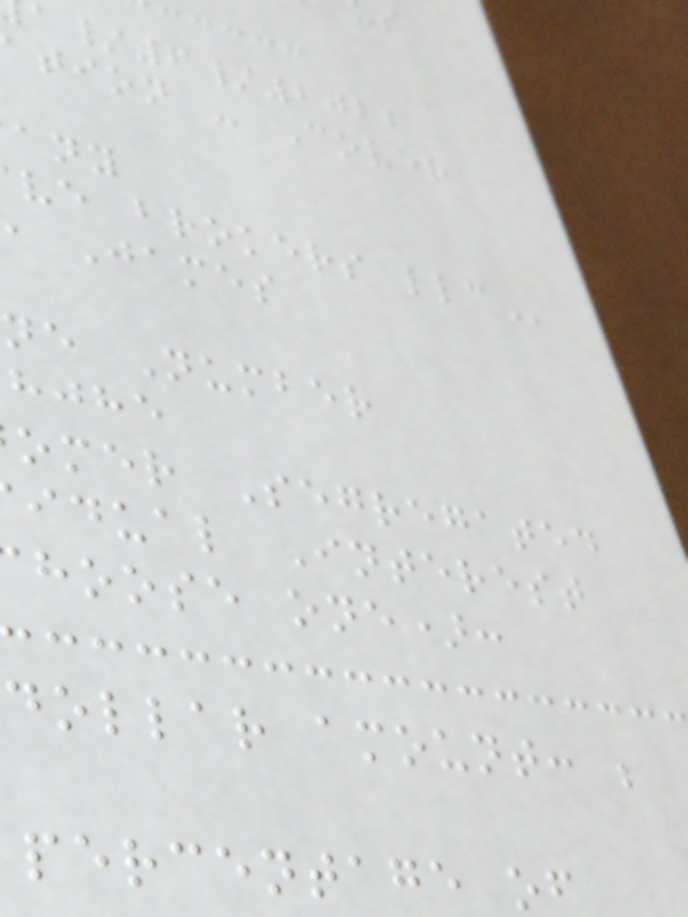/6/2022
tion - Cover
ve brokers
James
ne Number
hjhe
omer Segregated
idual Interest
hoose one):
dollar amount: ;
percentage of
